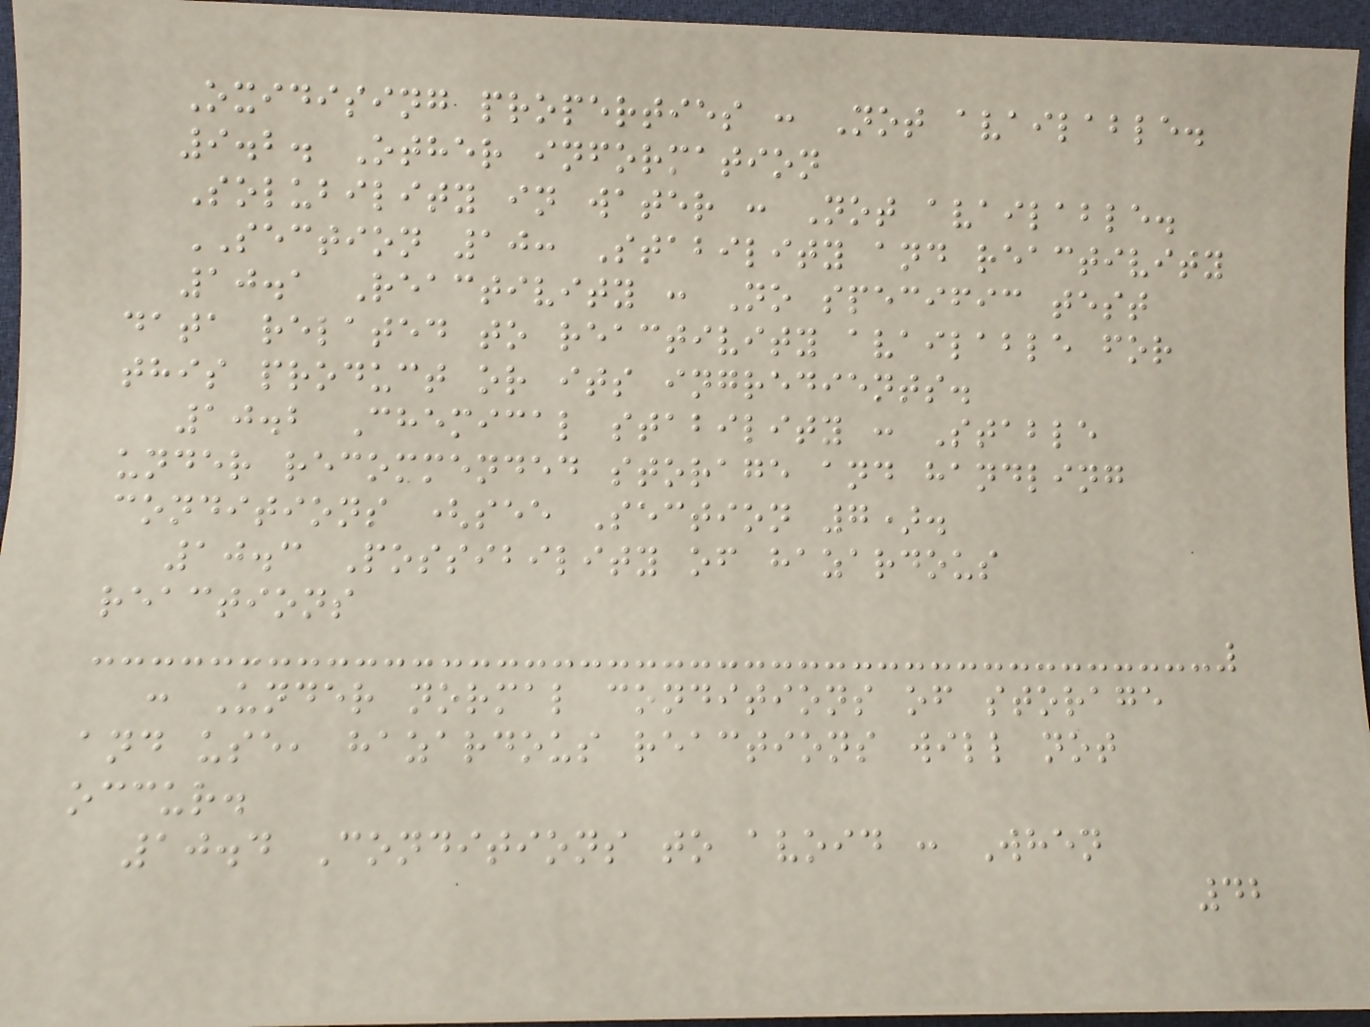Oxidising properties : Not available.
9.2. Other information
Solubility in water : Not available.
SECTION 10: Stability and reactivity
10.1 Reactivity : No specific test
data related to reactivity available for
this product or its ingredients.
10.2 Chemical stability : Stable
under recommended storage and handling
conditions (see Section 7).
10.3 Possibility of hazardous
reactions
: Under normal conditions of storage
and use, hazardous reactions will not
occur.
10.4 Conditions to avoid : When
42
